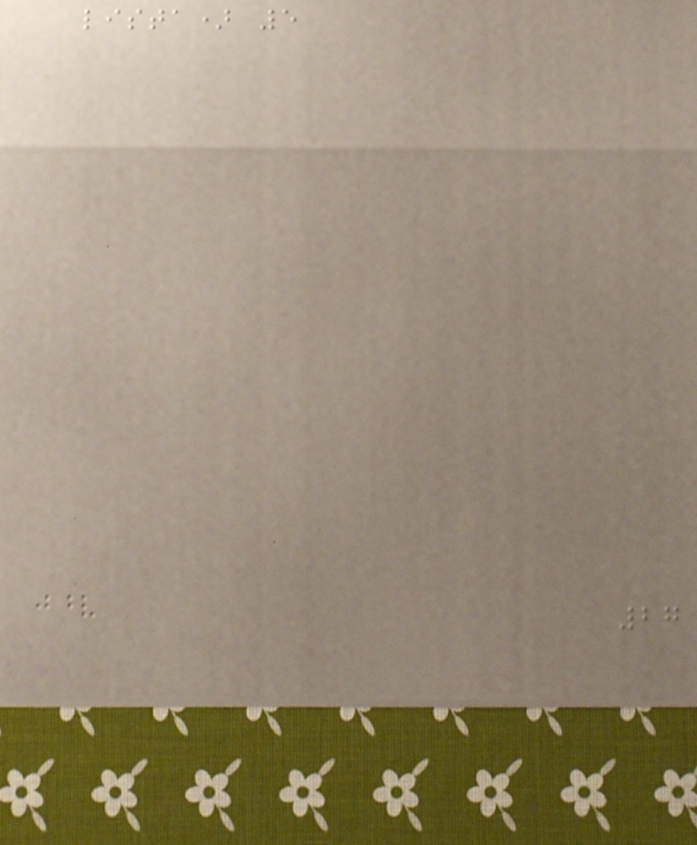lista) 5
27
